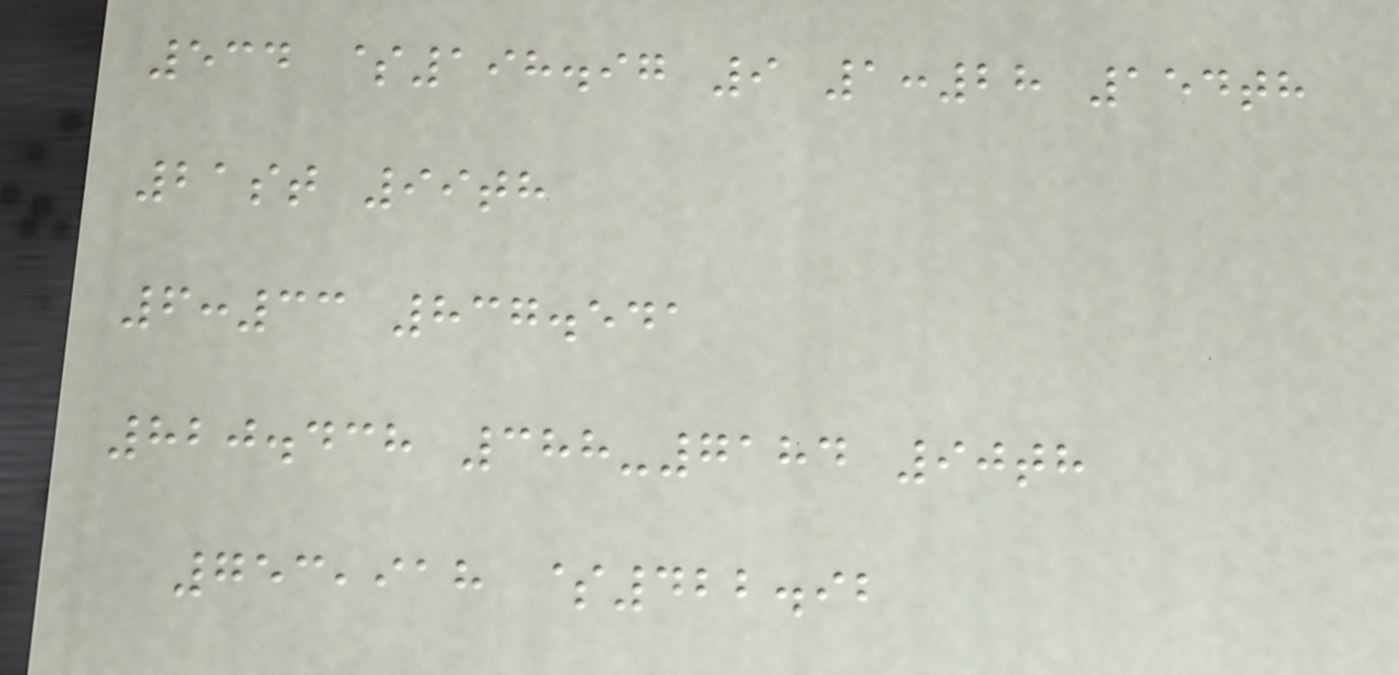534 $198.97 9 1:28 154th
21st 99th
6:33 837.541
820.438 388-7184 90th
753,918 $422.92
